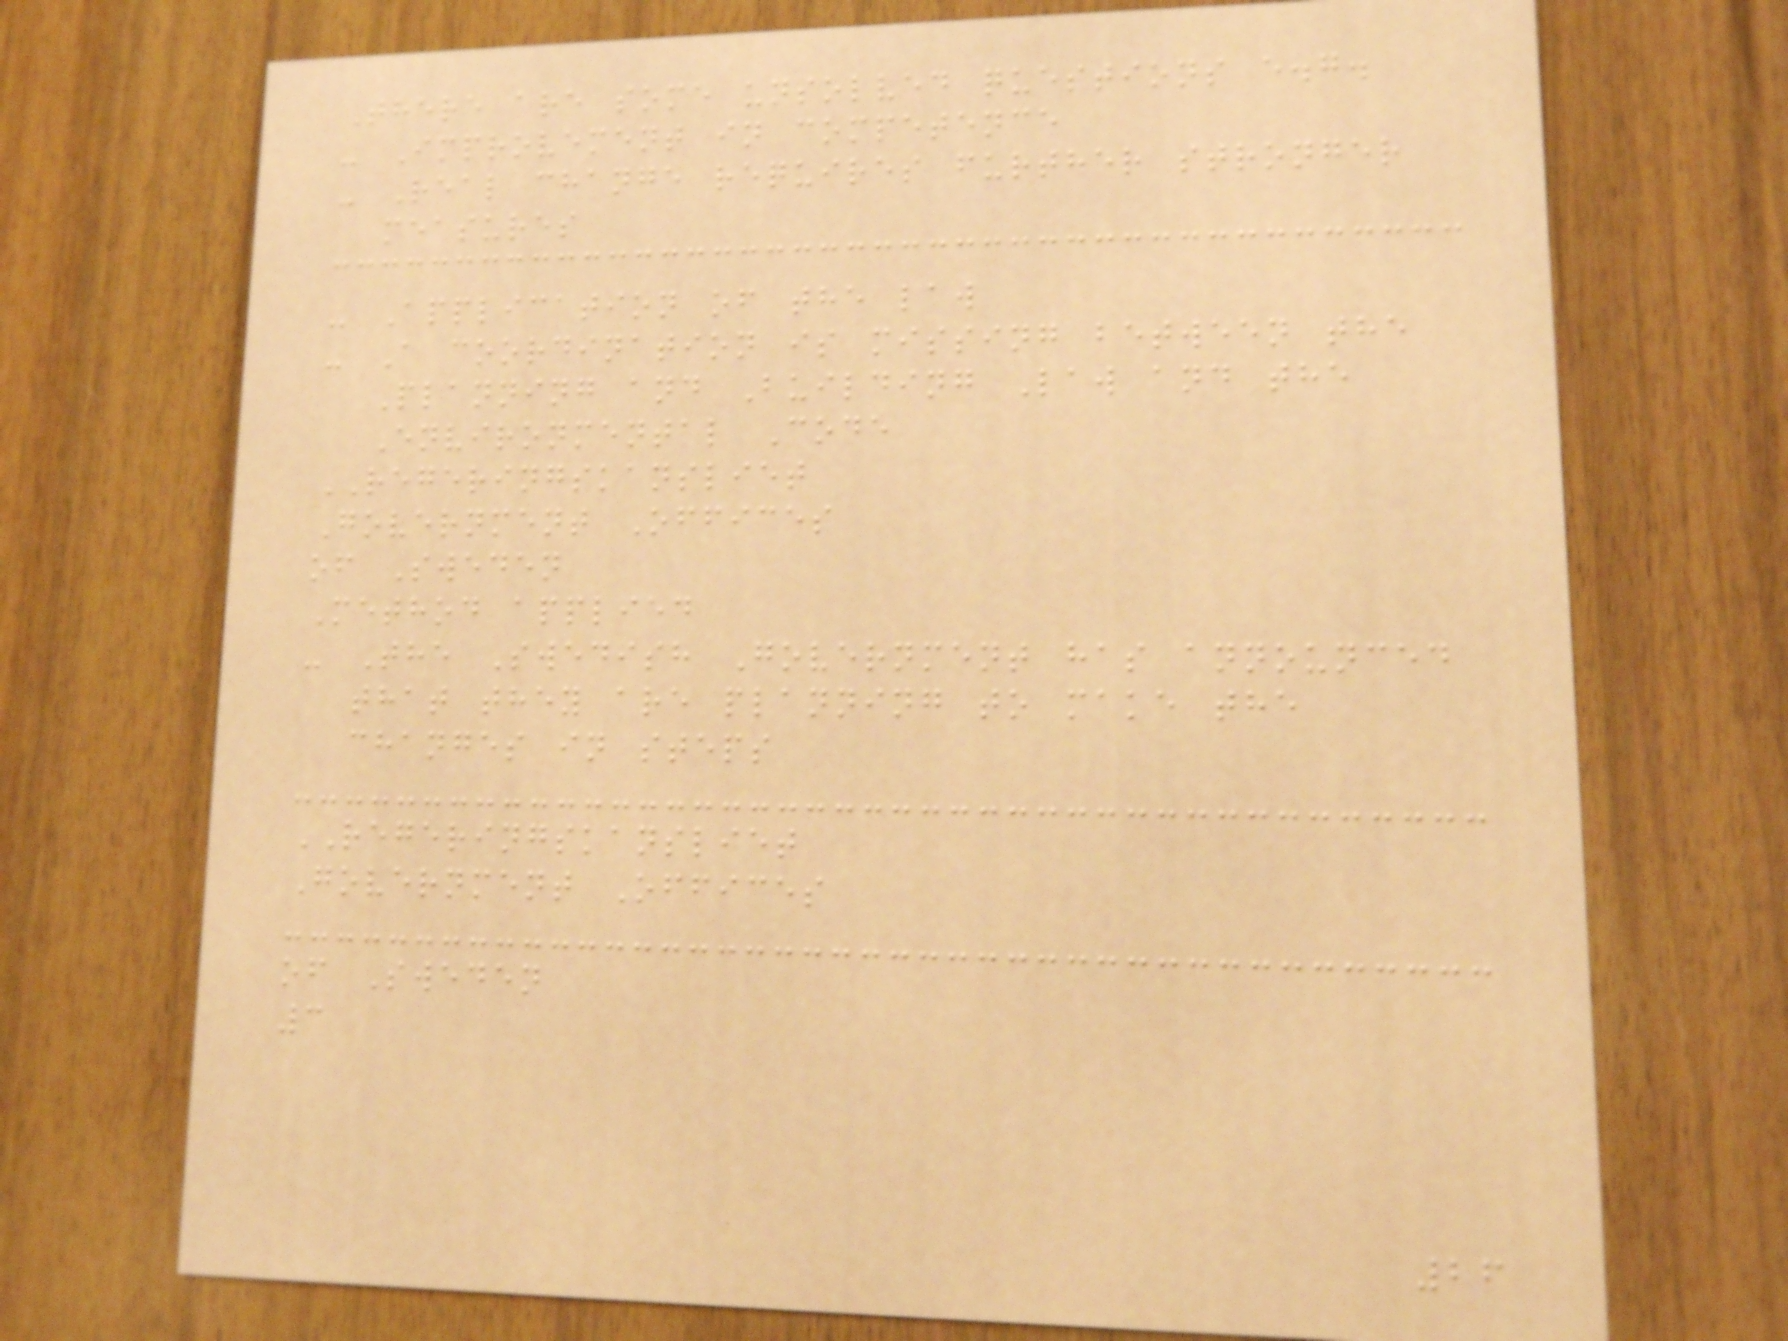There are some unsolved questions e.g.
- Improvement in competence
- Real change requires further stronger
measures
- Application of the law
- A coordination is missing between the
Planning and Building Law and the
Environmental Code
REGERINGSKANSLIET
Government Offices
of Sweden
Method applied
- The Swedish Government has announced
that they are planning to make the
changes in steps
REGERINGSKANSLIET
Government Offices
of Sweden
3
26
